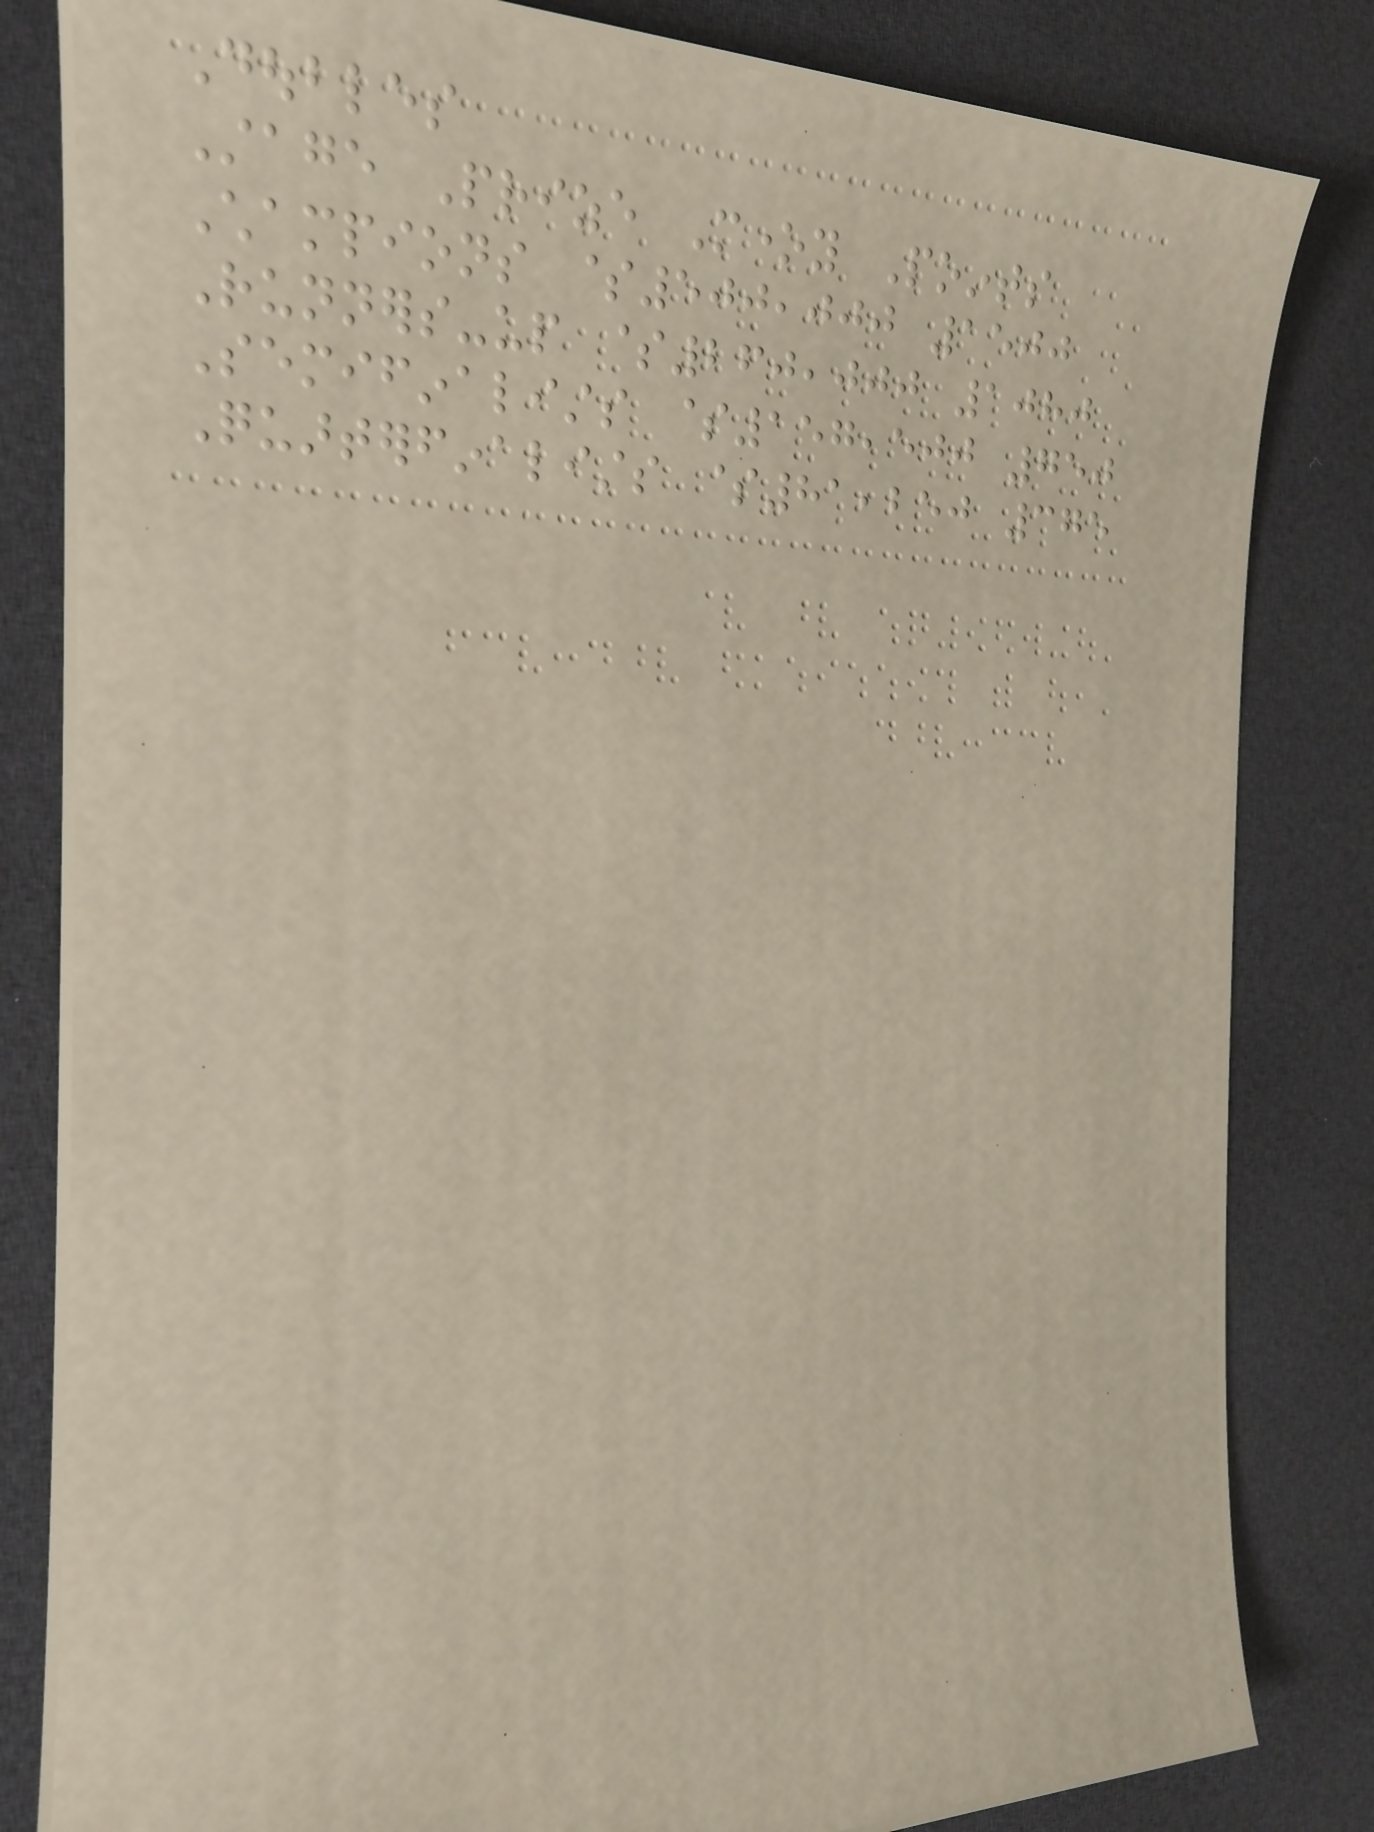Doubles
Stage Prize Money Points
Champions $500,000 1500
Runners-up $260,000 1080
Semifinalists $157,500 750
Quarterfinalists $81,250 375
